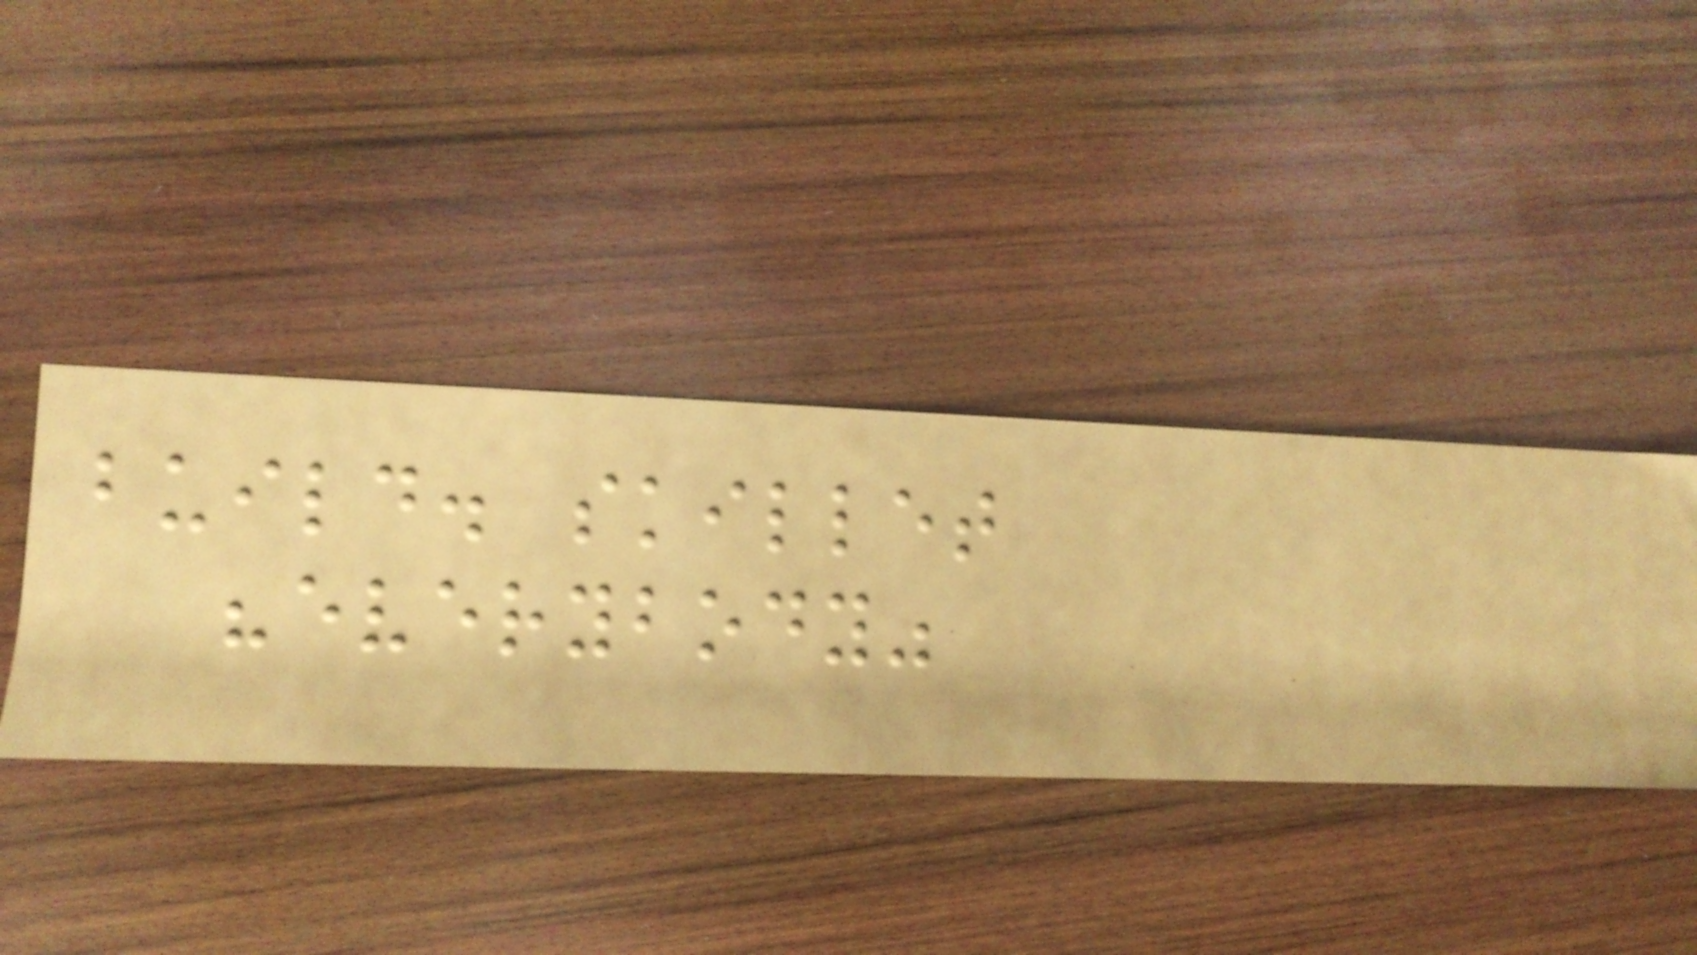build. skillet
"everybody"
